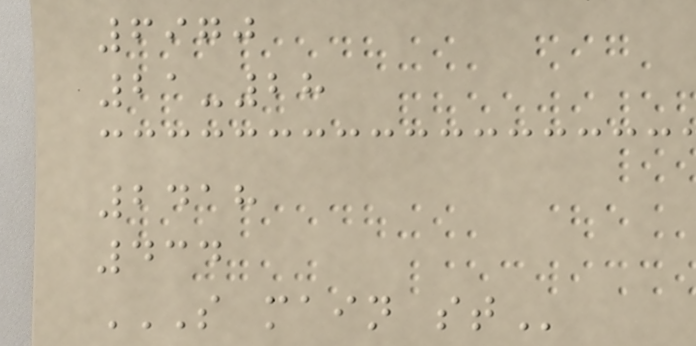6970
21-28
2418
434
S MAIN ST
